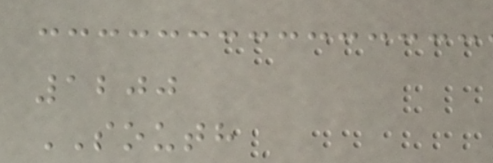1200
SOUTH
